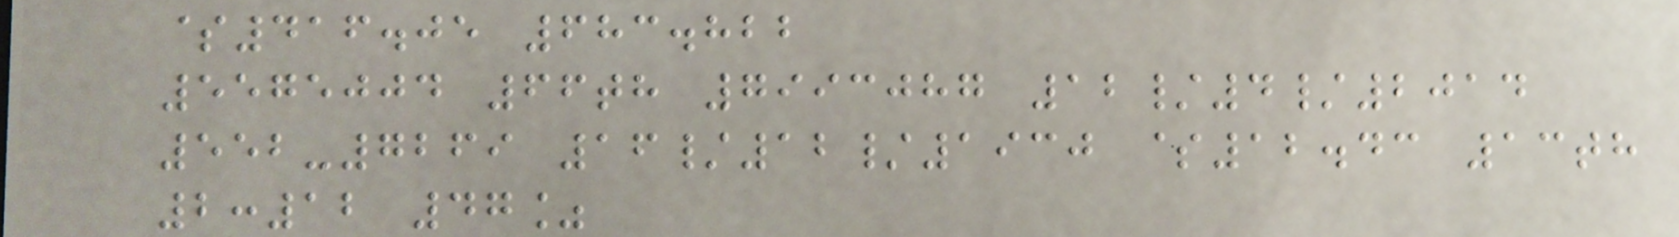$416.05 683.822
5575004 66th 7993087 12/4/2014
552-7269 16/12/1930 $12.43 13th
2:12 47%
